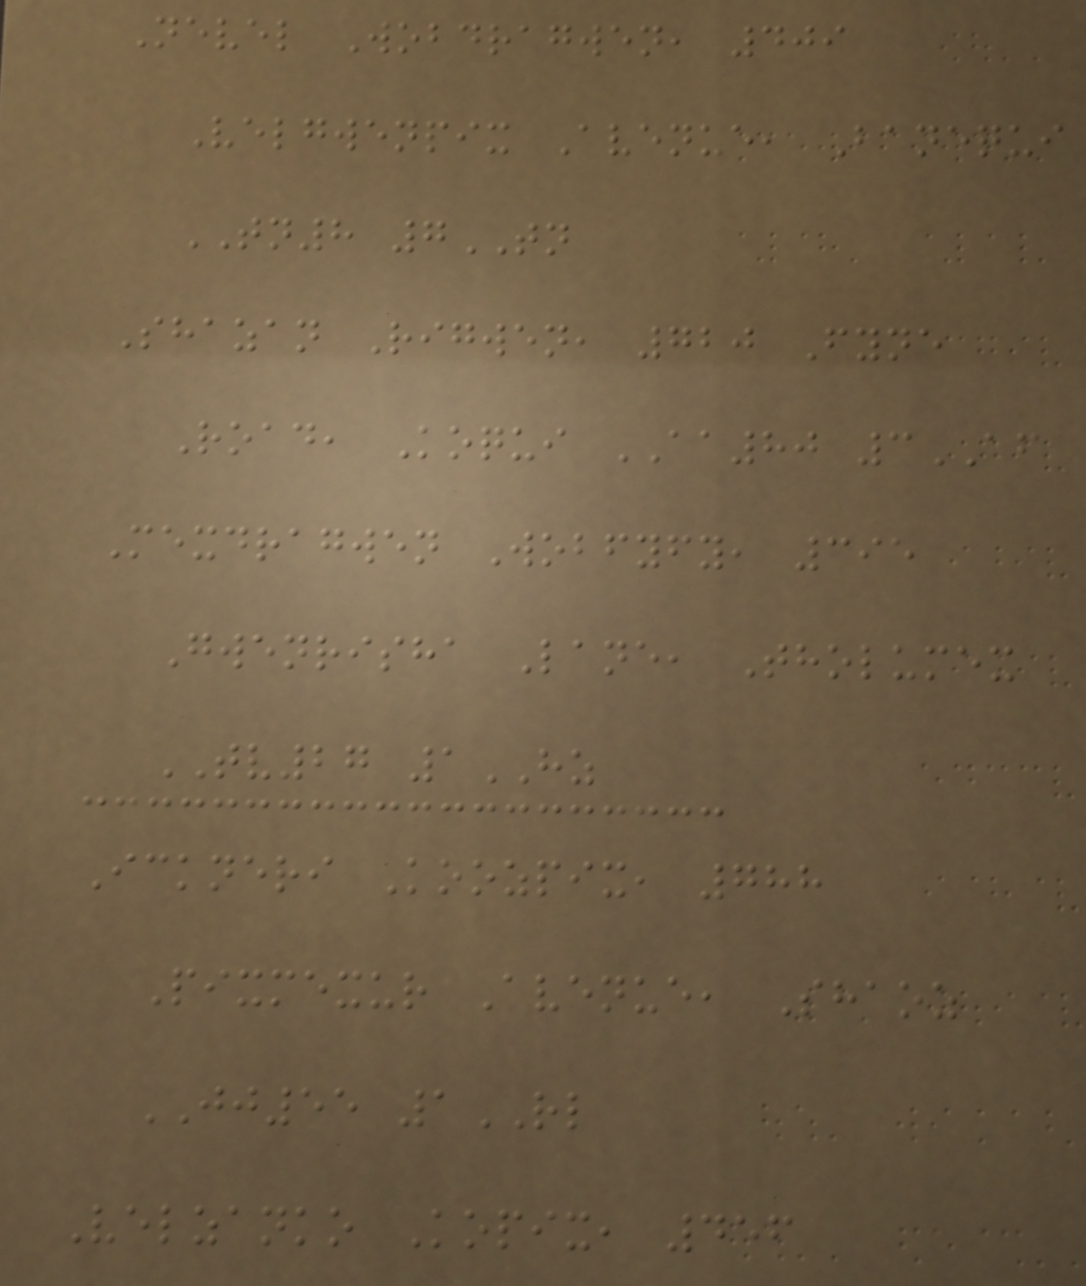Nevel Wobdragwen, 409
Velgwenpix Avenue, Banequi
TN8 7TN
Shazan Rigwen, 720 Fyne
Road, Koqui AA80 3AF
Mexdragwen Wobfyfy, 395
Gwenrisha Lane, Tholumex
TV27 1HZ
Ickneri Koozpix, 788
Pixmexur Avenue, Shaoz
JJ55 1RL
Velzanko Kopix, 456
